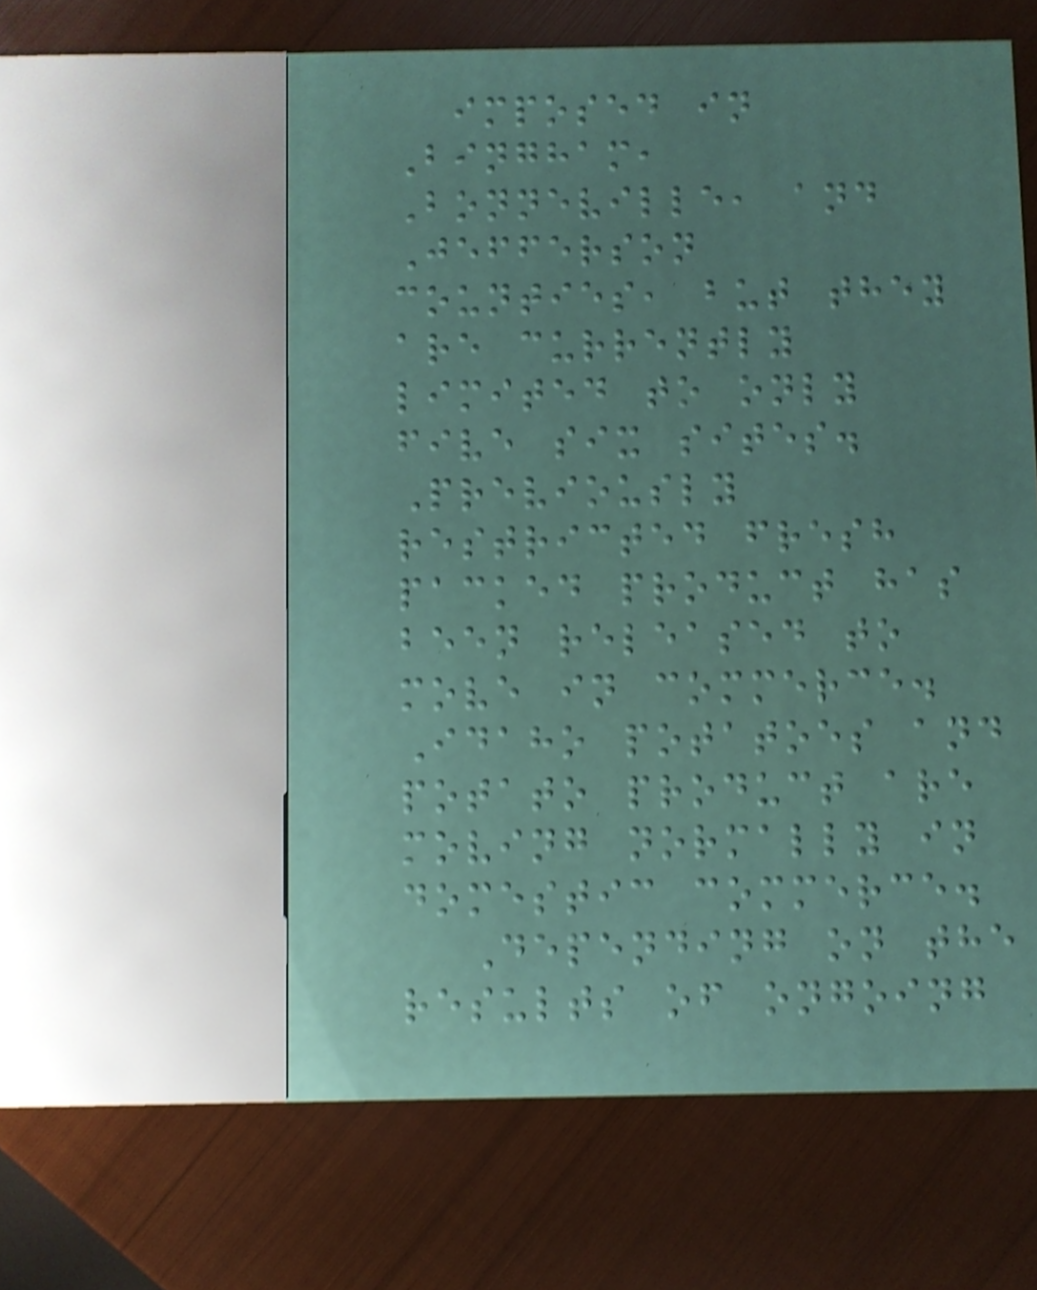imposed in
Bingham,
Bonneville, and
Jefferson
counties, but they
are currently
limited to only
five six sites.
Previously
restricted fresh
packed product has
been released to
move in commerce.
Idaho potatoes and
potato product are
moving normally in
domestic commerce.
Depending on the
results of ongoing
